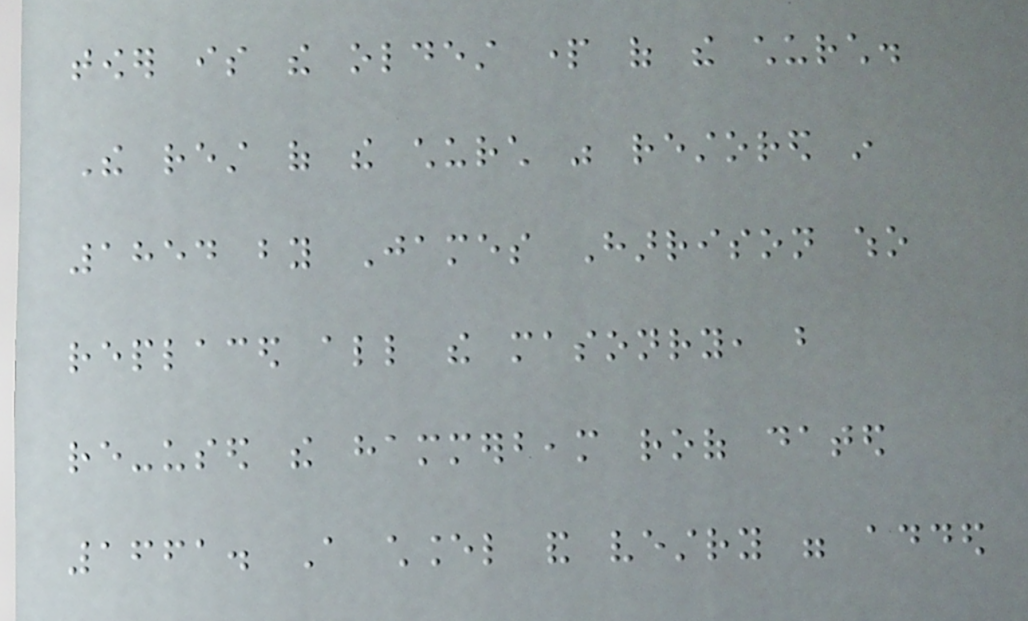tower is the oldest part of the church.
The rest of the church was restored in
1854 by James Harrison who
replaced all the masonry, but
re-used the hammerbeam roof dated
1661. A chancel and vestry were added
